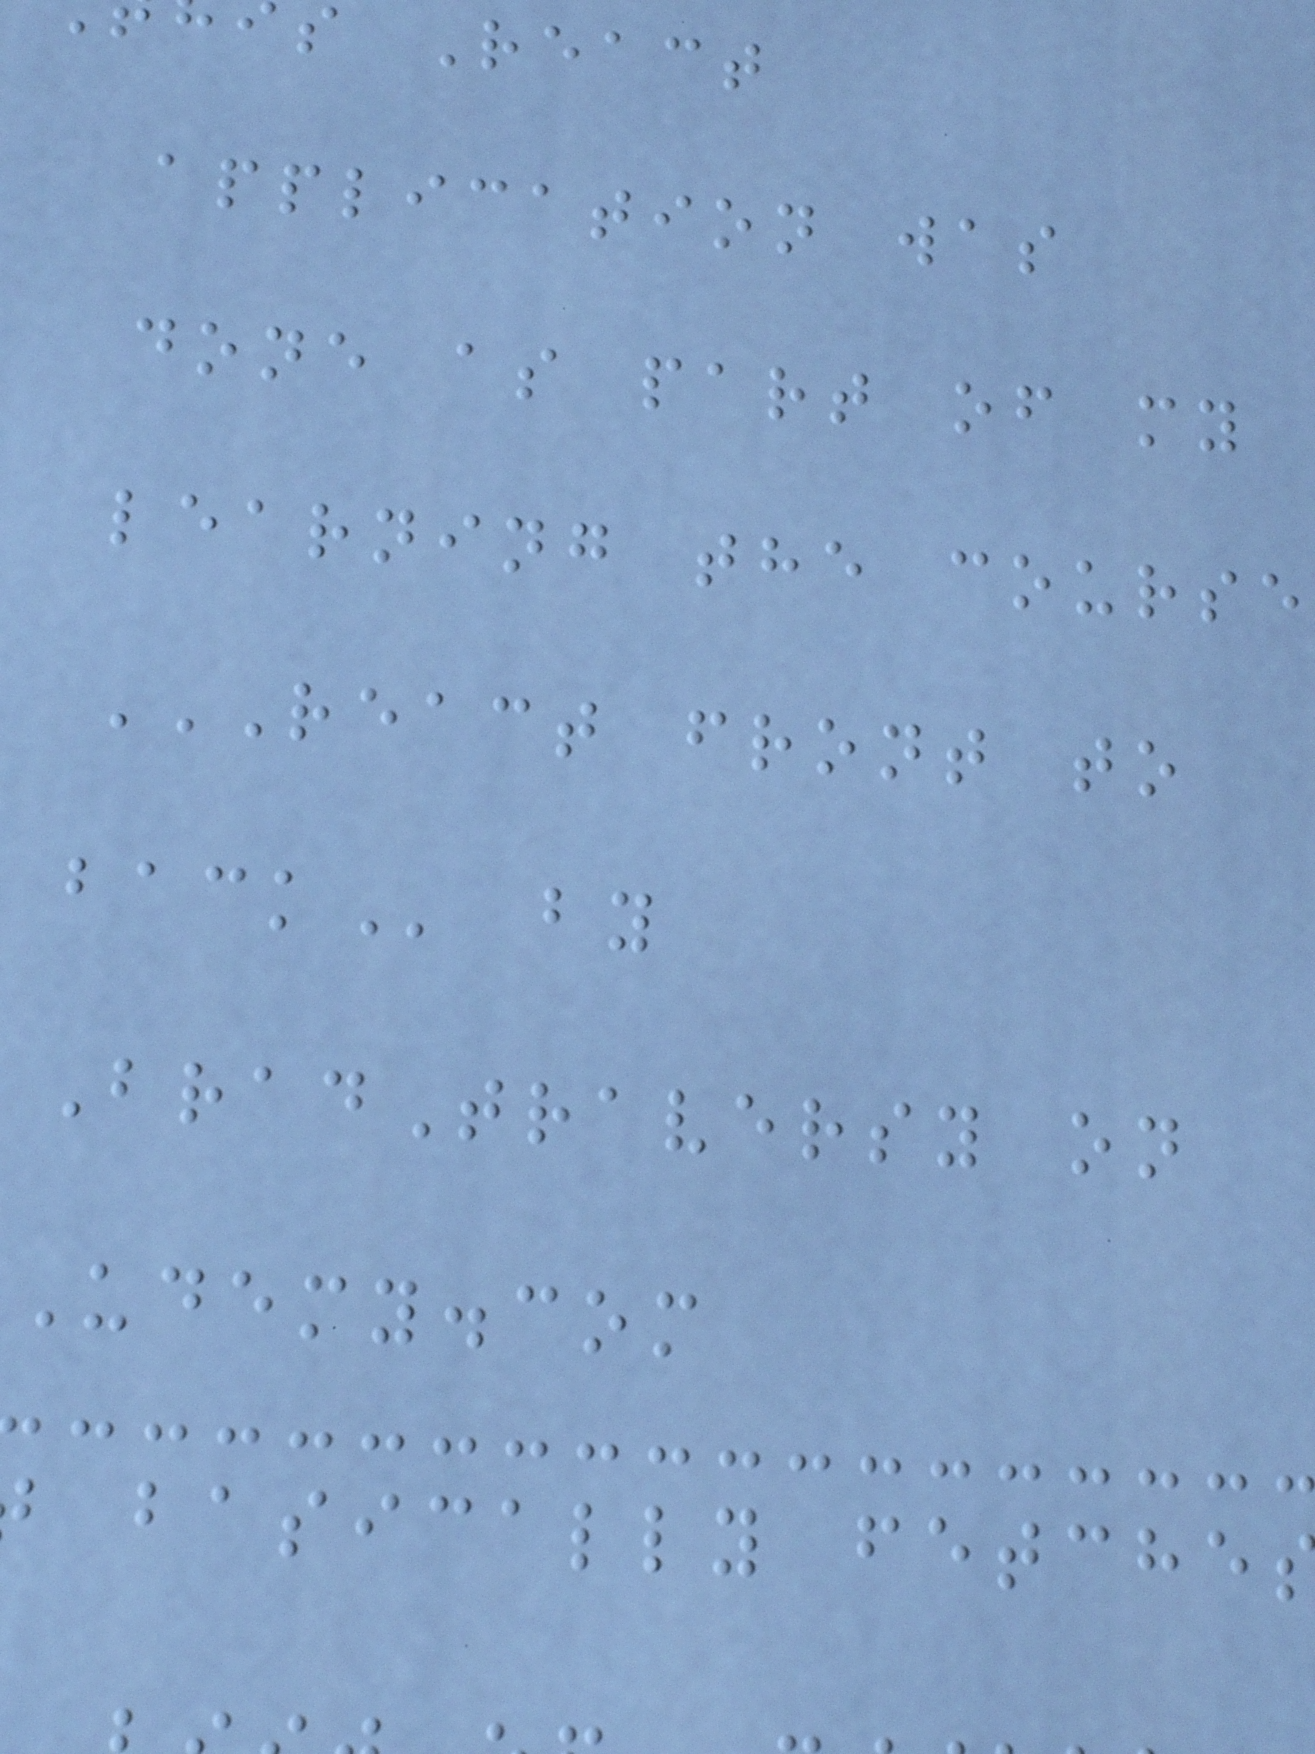s React
application was
done as part of my
learning the course
REACT FRONT TO
BradTraversy on
Udemy.com
basically fetche
